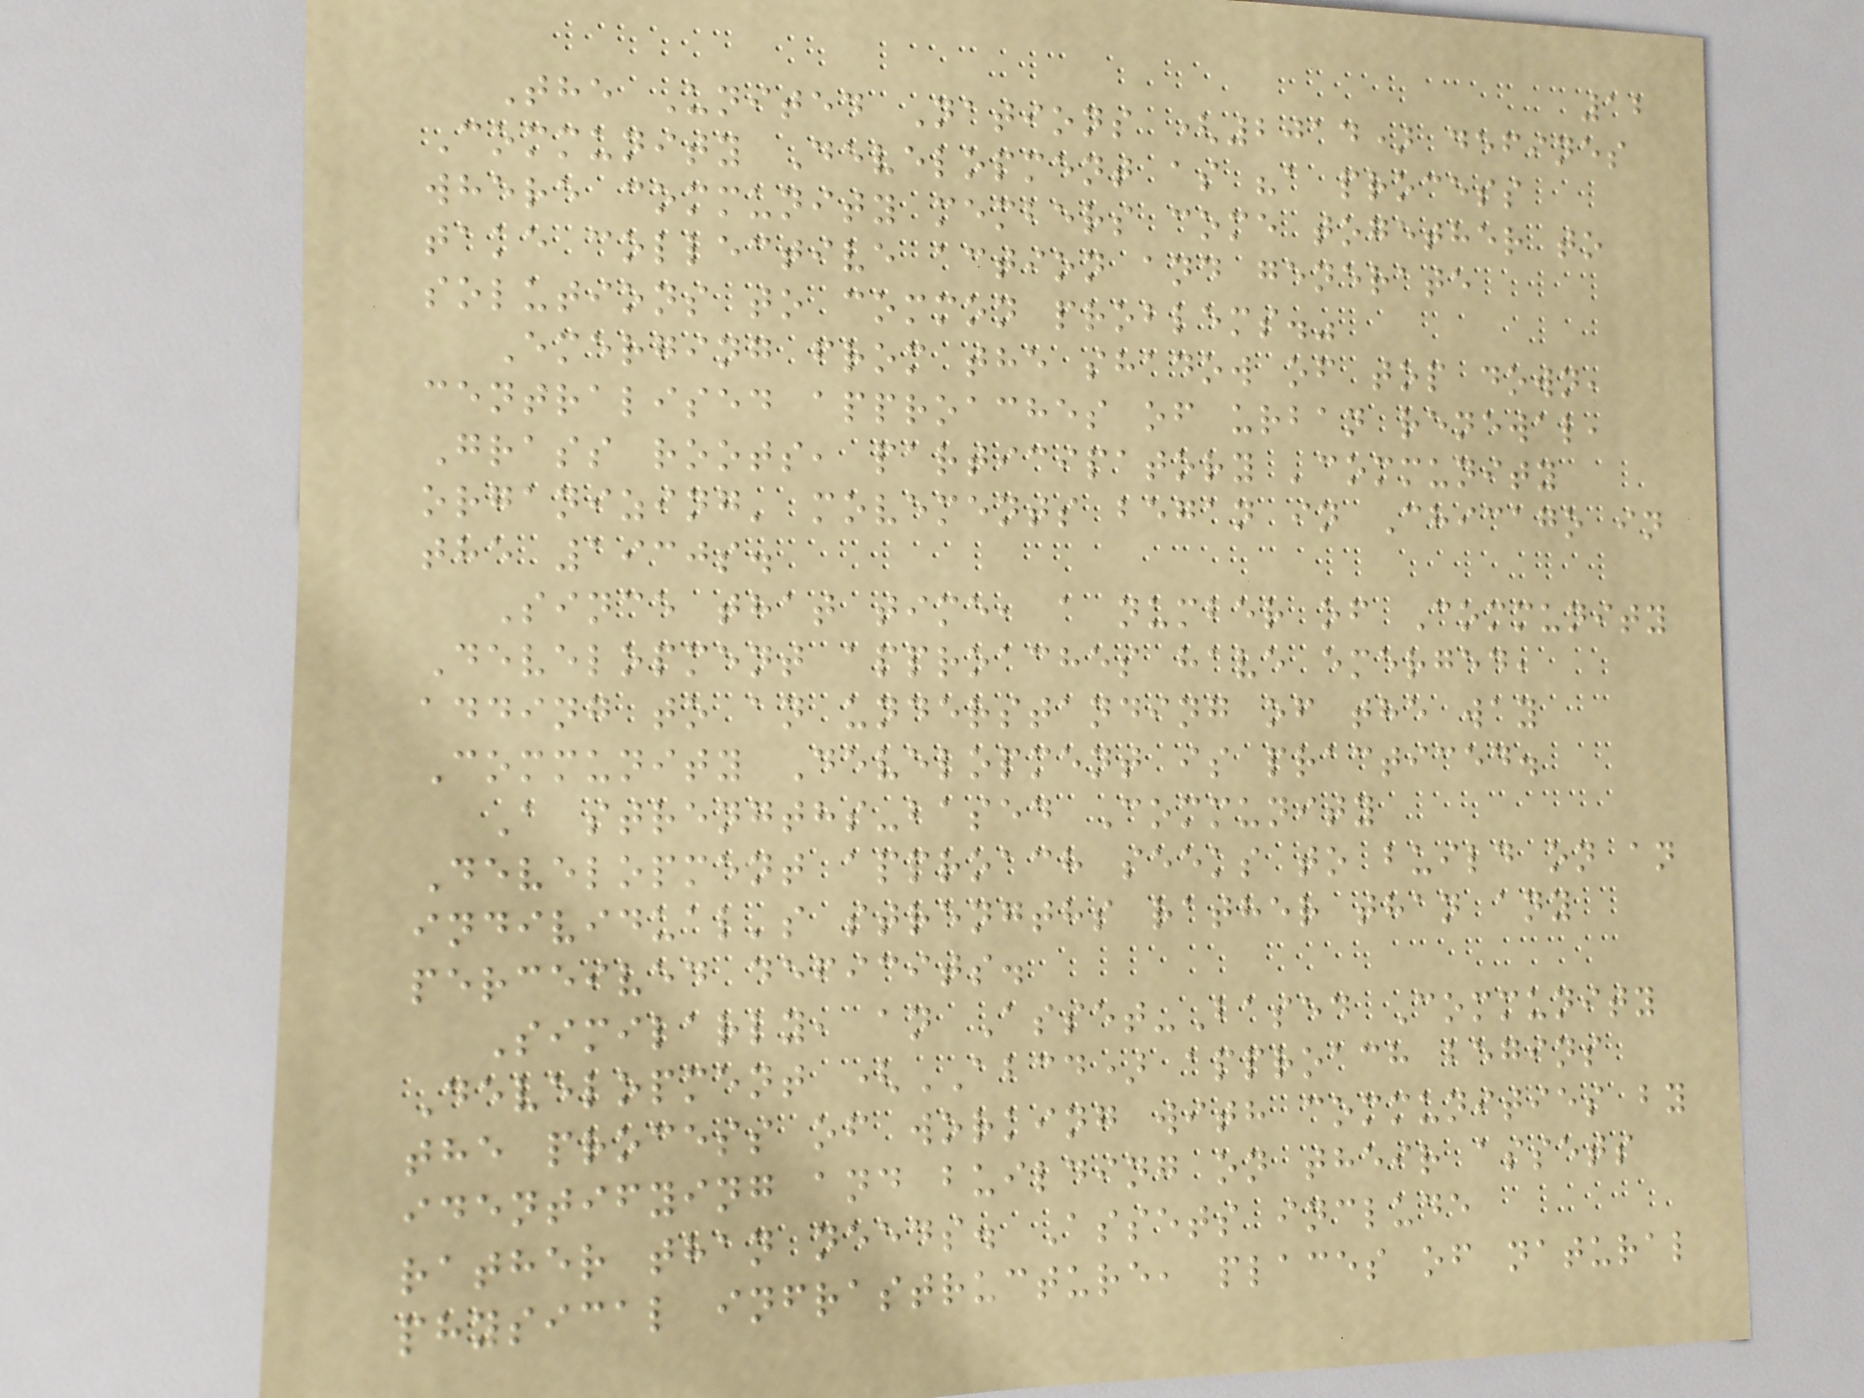12
The United Nations (2014) defines
Community Development as "a process
where community members come together to
take collective action and generate
solutions to common problems."
Emerging from the shadow of top down,
centralised approaches of urban renewal,
Grass roots, participatory 'community
organizing' movements began in Chicago in
the 1930s.
Since that time, a number of Community
Development approaches have emerged,
adding to an understanding of the way
Community Development is practiced.
A strengths-based Community
Development approach seeks to build on an
individual's strengths rather than any
perceived deficits.
Similarly, an Asset-Based Community
Development (ABCD) approach begins
the process of working with communities by
identifying and building on their assets
rather than needs. Assets include
physical infrastructure, places of natural
